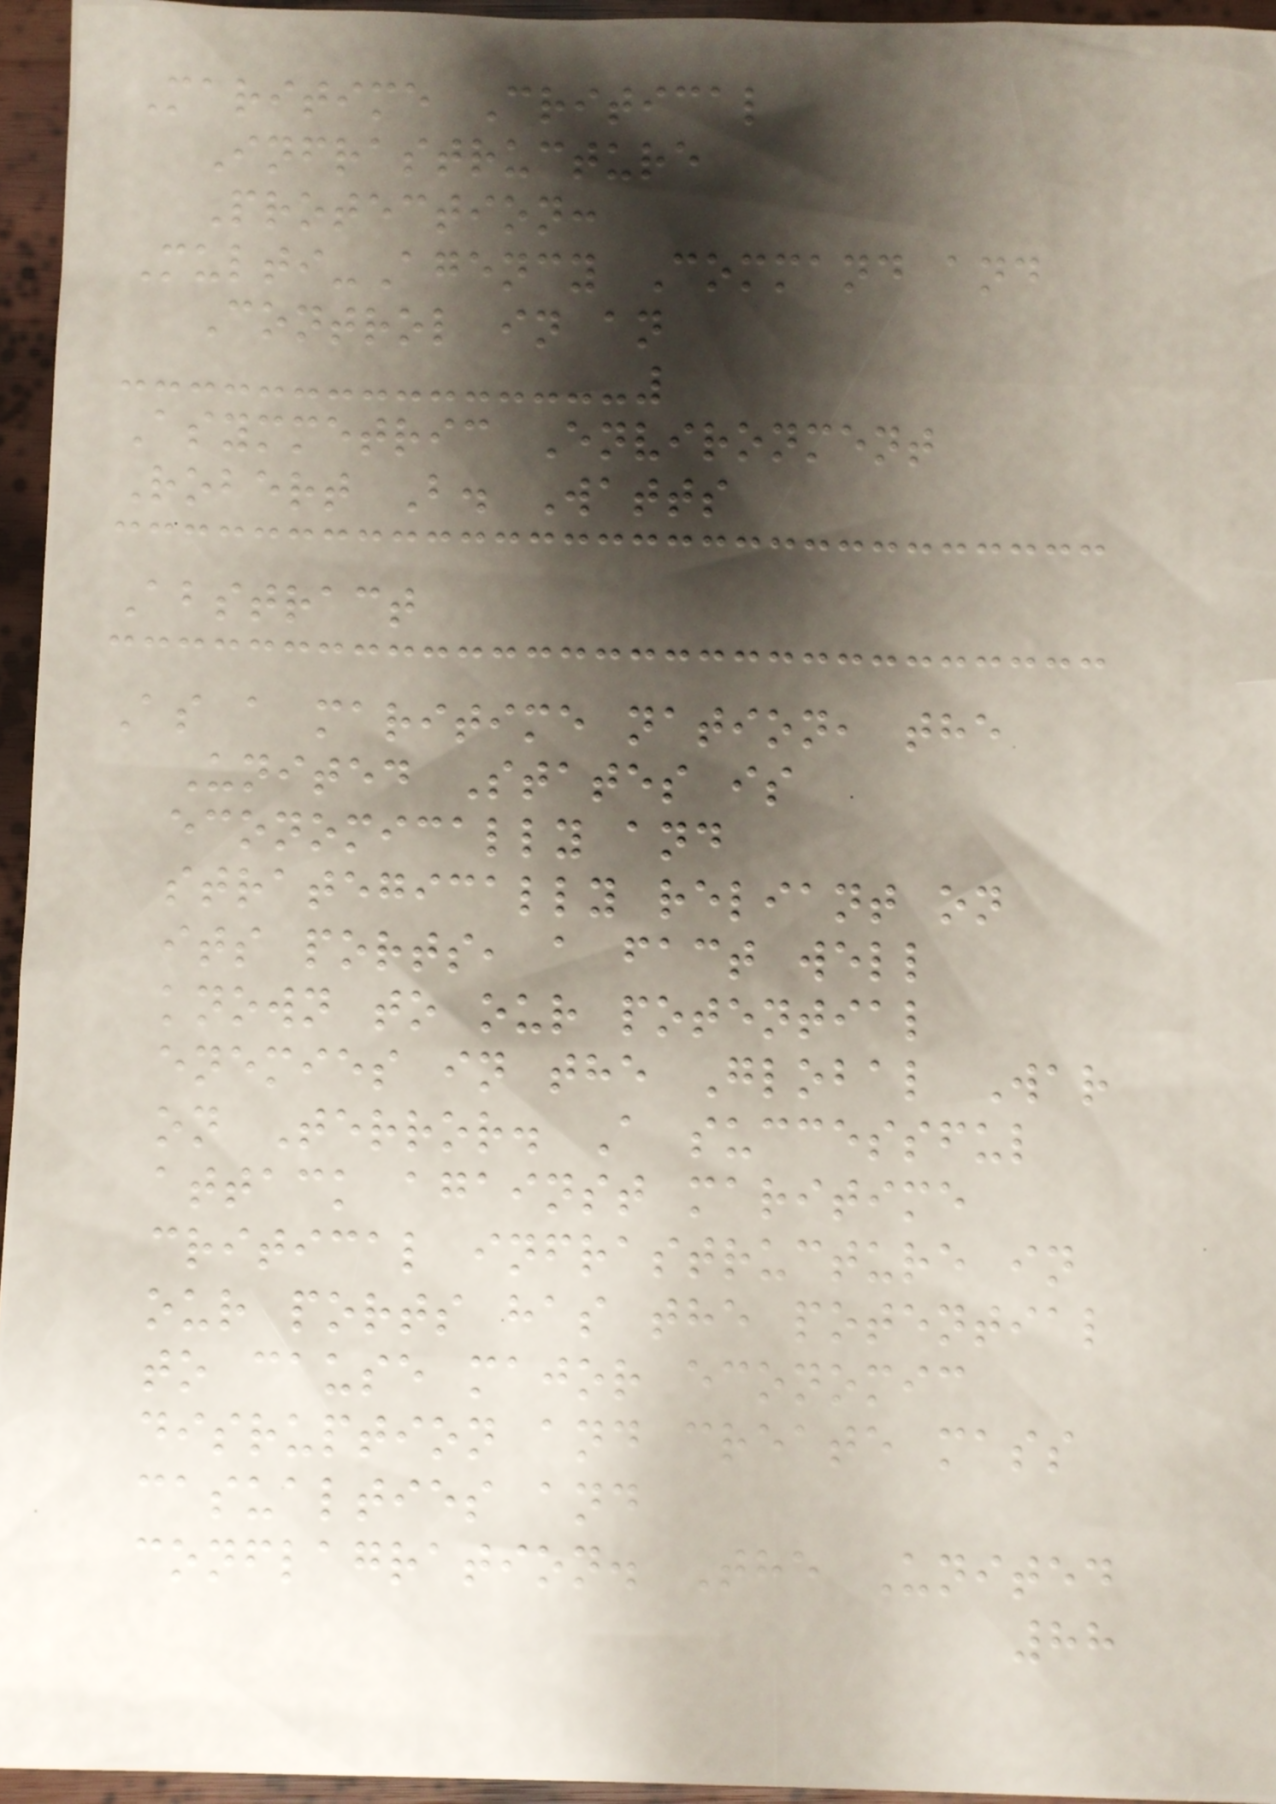Maritime Critical
Infrastructure
Protection:
Multi-Agency Command and
Control in an
Asymmetric Environment
Robert B. Watts
Abstract
As a maritime nation, the
United States is
economically and
strategically reliant on
its ports, a fact well
known to our potential
enemies in the Global War
on Terror. A successful
attack against maritime
critical infrastructure in
our ports has the potential
to cause major economic
disruption and create mass
casualties and
conflagration. The United
88
